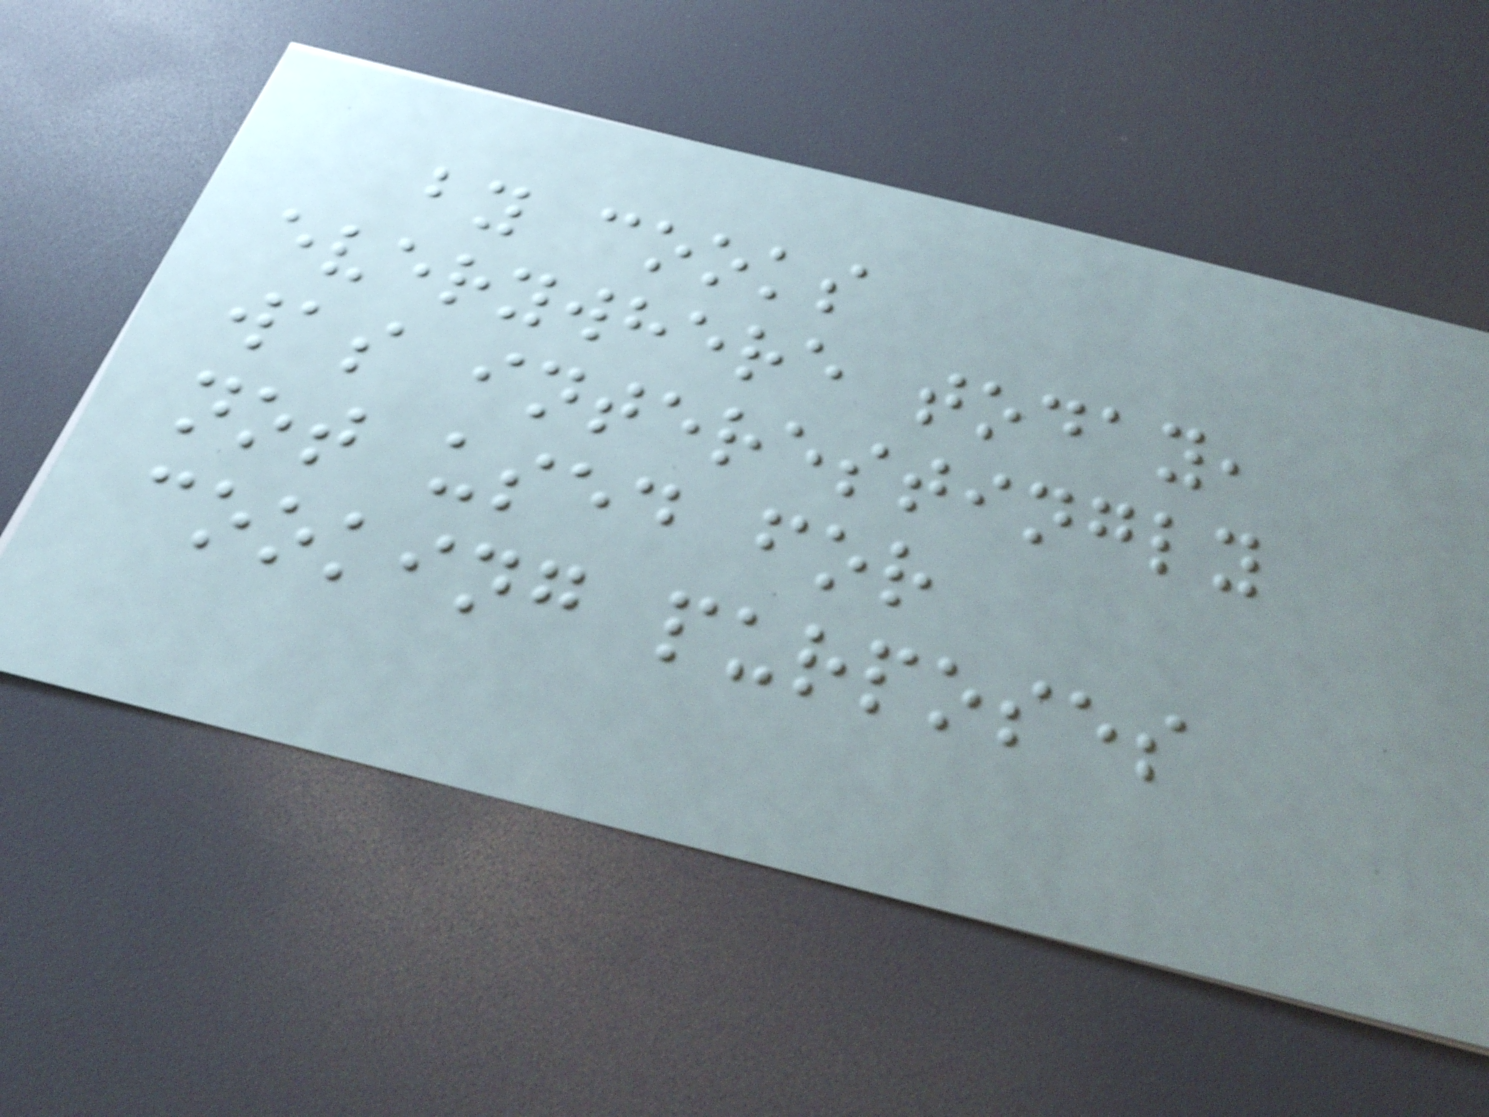by cooks
everywhere today,
was interestingly
not used for
cooking purposes
